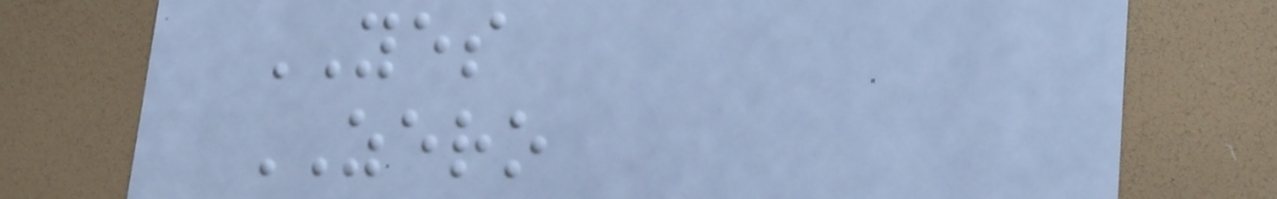YES
ZERO
